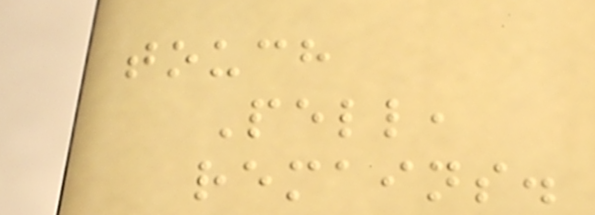touch
Pell,
remains.
